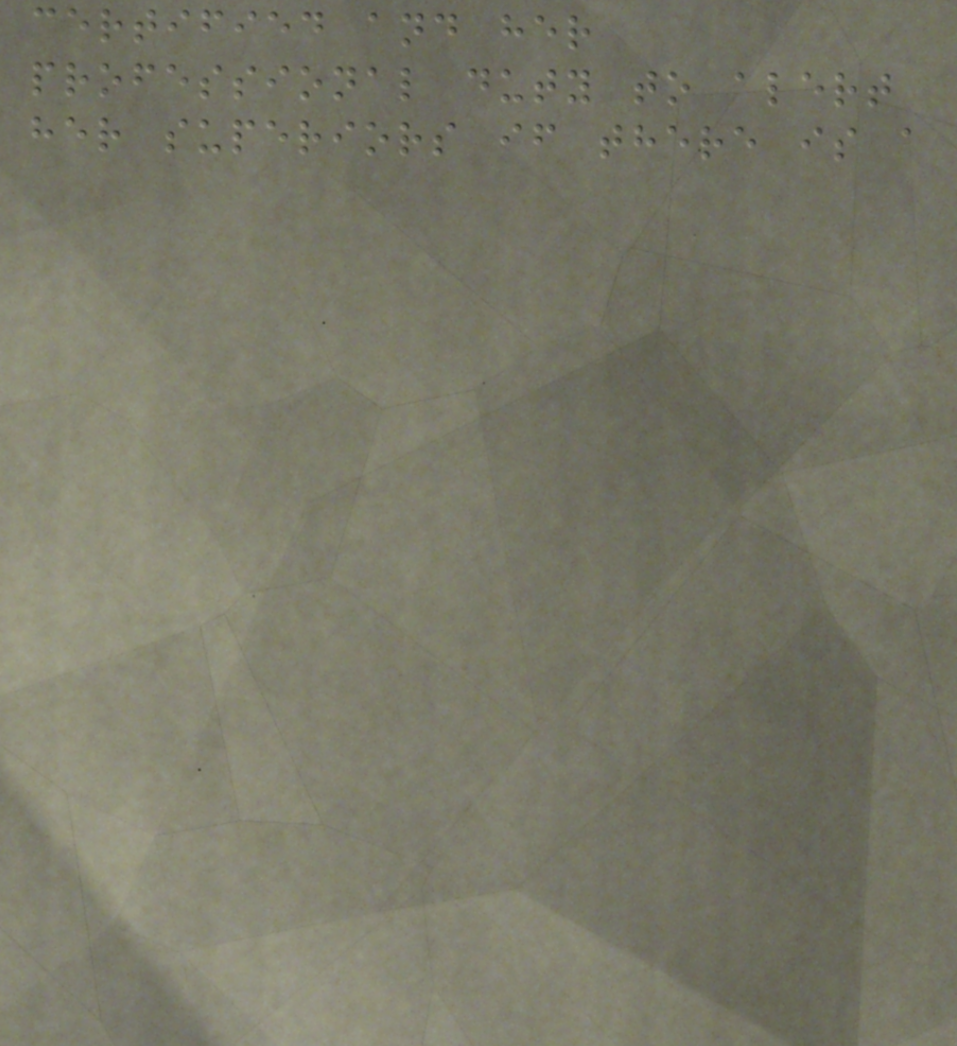certified and her
professional duty to alert
her superiors if there is a
